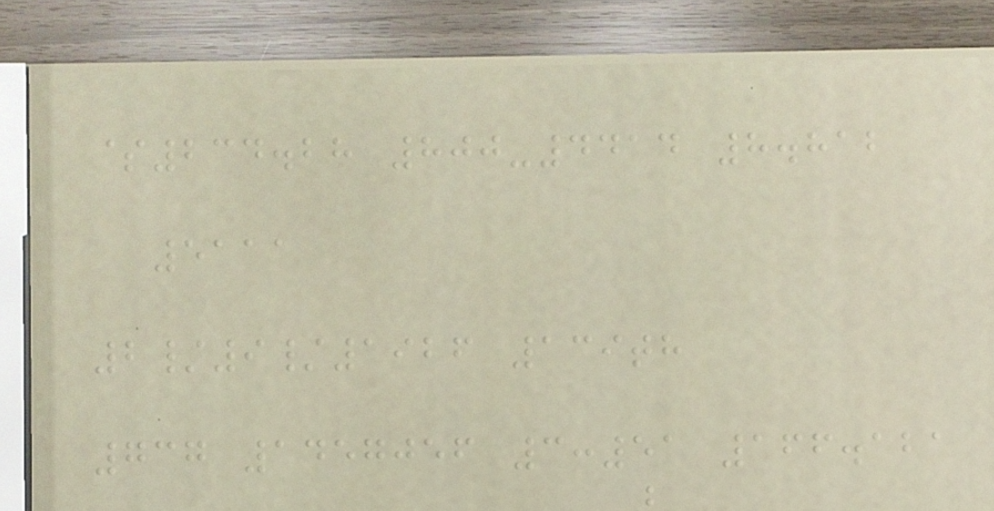$234.28 800-4414 8.812
5111
2/9/1926 139th
737 1457056 3:51 166.121
